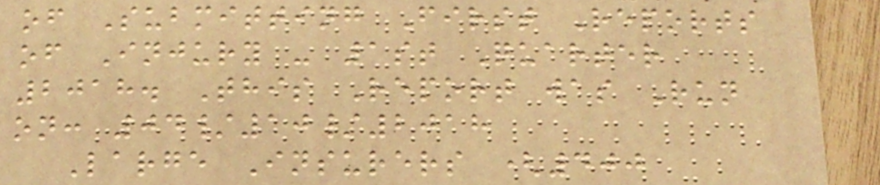of Submitting First Reports
of Injury - 1st Quarter
2018. This Report was Run
on: 04/10/2018
Large Insurers (400
